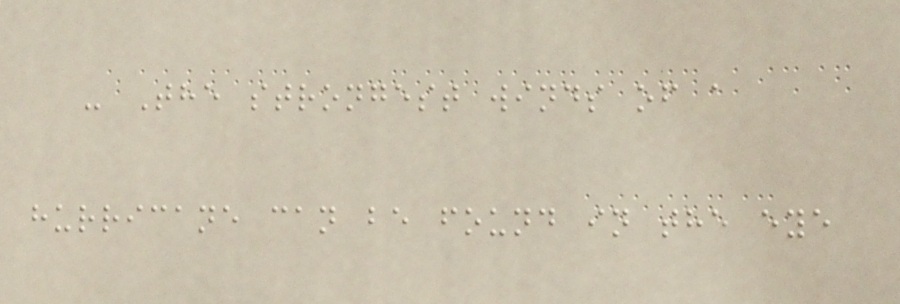- The strongest winds of a
hurricane can be found in the eye
